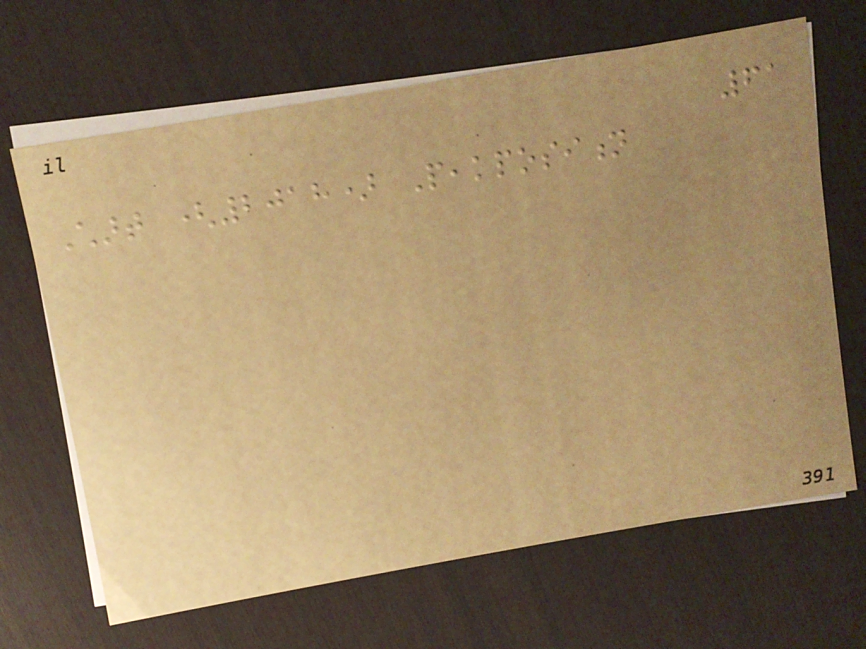61
Chart (2018) Peakposition
